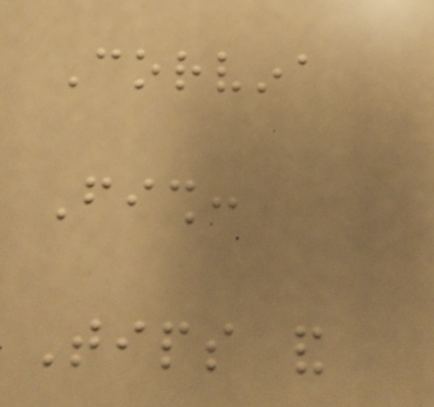Corvina
Fish:
Tips and
